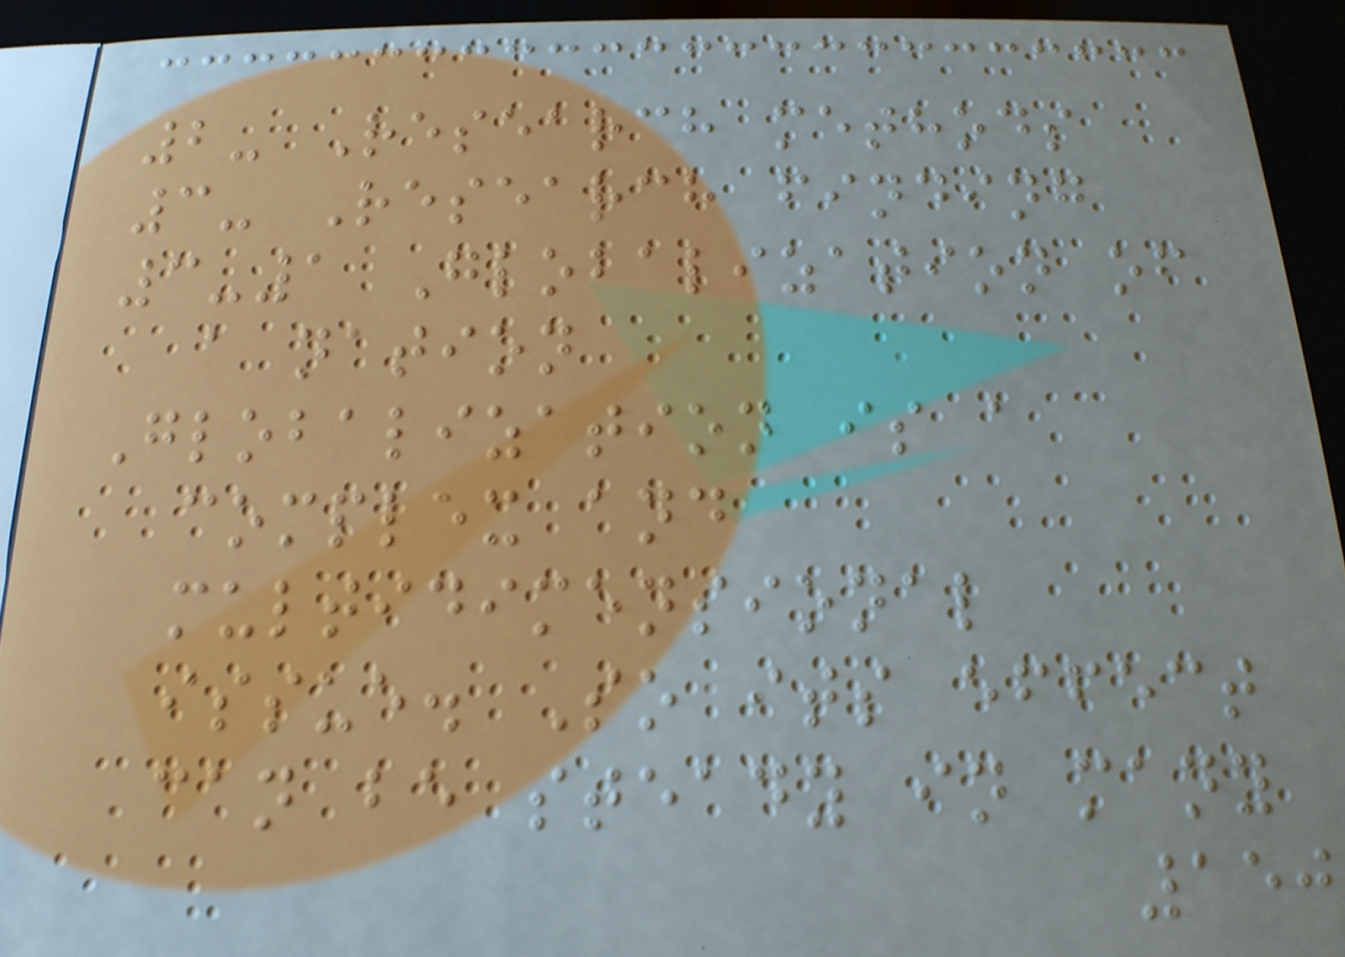2- Research methods
3- Research finding
3-1 Globalization of
a nation
Globalization is a
complex and
multidimensional
issue. So its effect
can be steady in many
150
